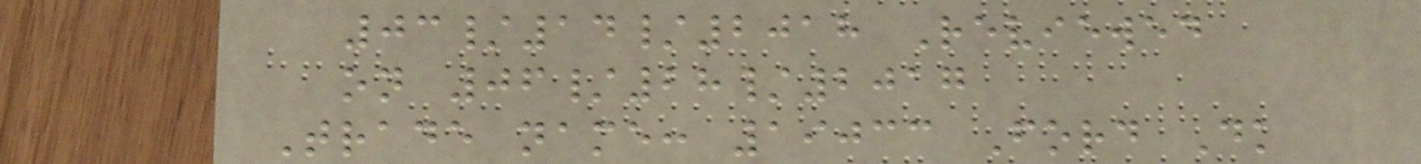03/14/2018 Reviewed
on 06/28/2017
Trade name: 19033 Ford Dk
